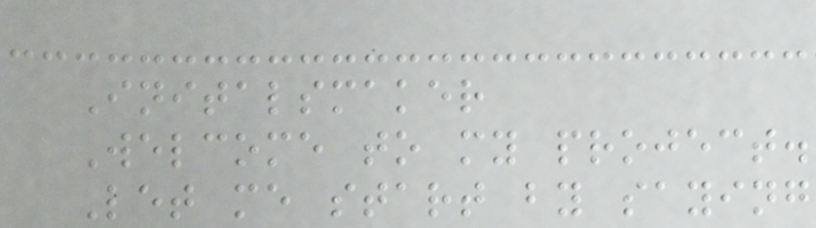Initalsmaker
Welcome to my project.
Let me start by saying
